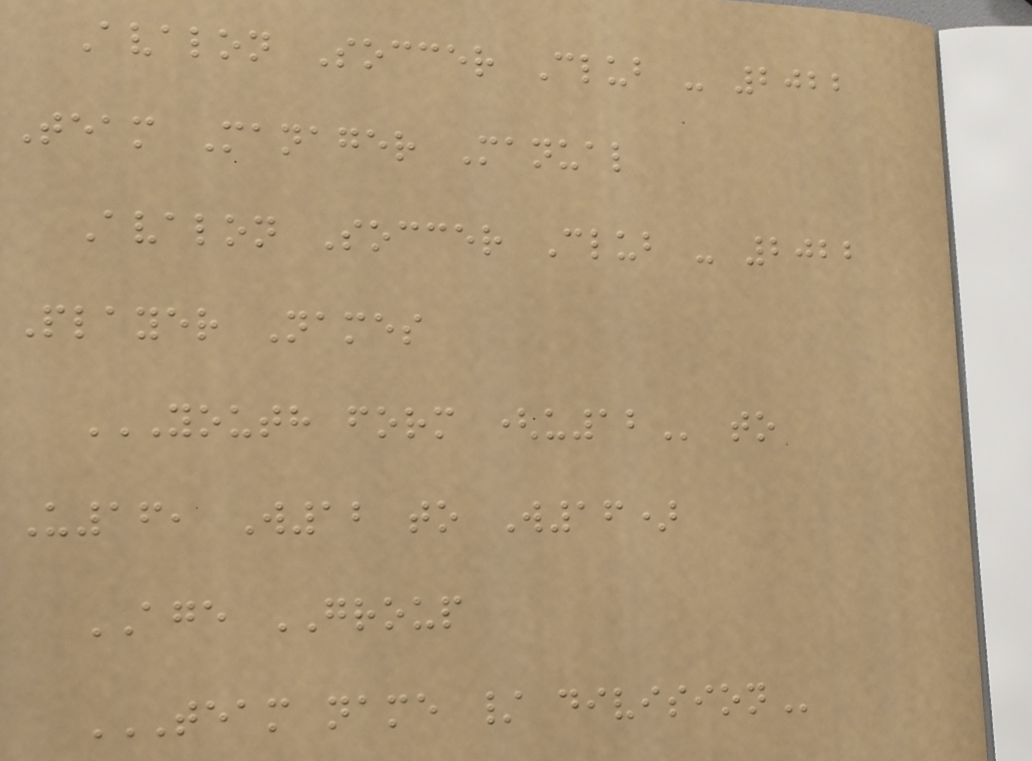Avalon Soccer Club - 2022
Team Manager Manual
Avalon Soccer Club - 2022
Player Names
YOUTH FORM (U12 to
U16, W12 to W16)
AGE GROUP
TEAM NAME / DIVISION
